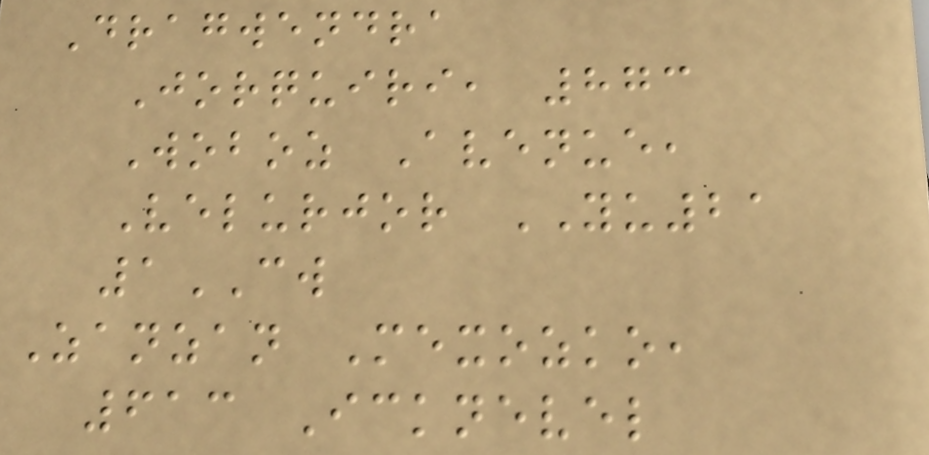Dragwendra
Jorquiri, 873
Woboz Avenue,
Velurjor YU21
1CW
Zanzan Mexozko,
613 Icknevel
